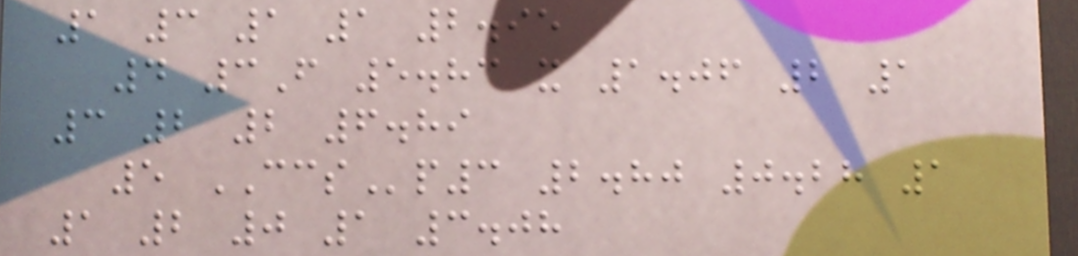1 3 1 1 2.95
4 3F 5.83 x 1.06 2 1
3 2 2 6.89
5 CCSp3 2.80 0.28 1
1 2 0 1 3.08
